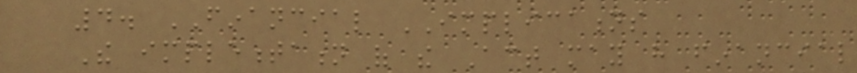4. FINANCIAL IMPLICATIONS
The implementation of the Act may have financial
